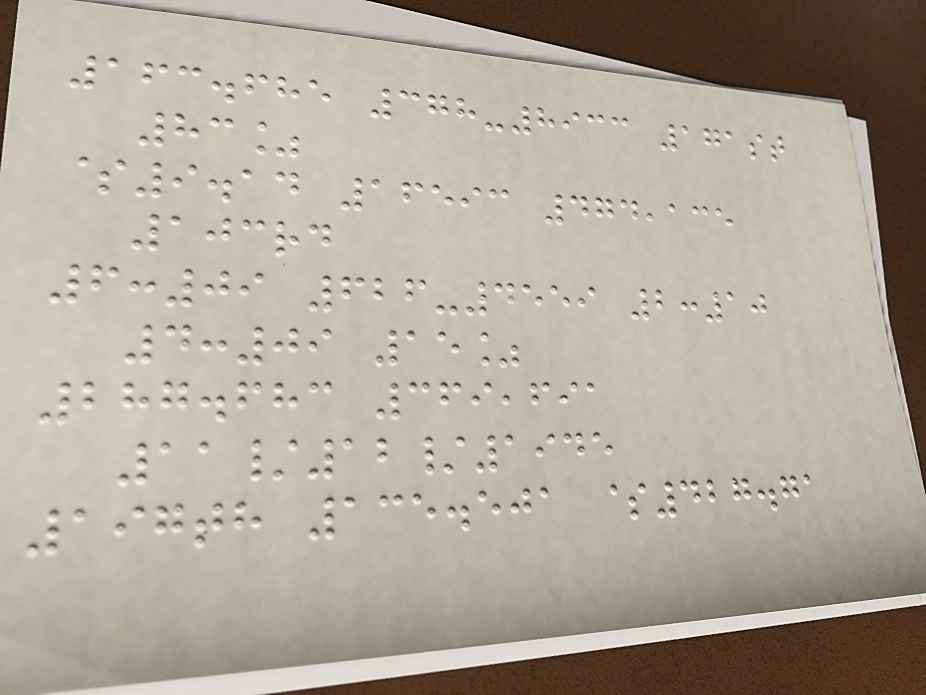163.685 378-8933 171st
83%
$9.14 16593 474,135
103rd
6:09 626-4559 2:10
4:09 15%
287.683 369,691
11/12/1945
197th 135.501 $427.71
